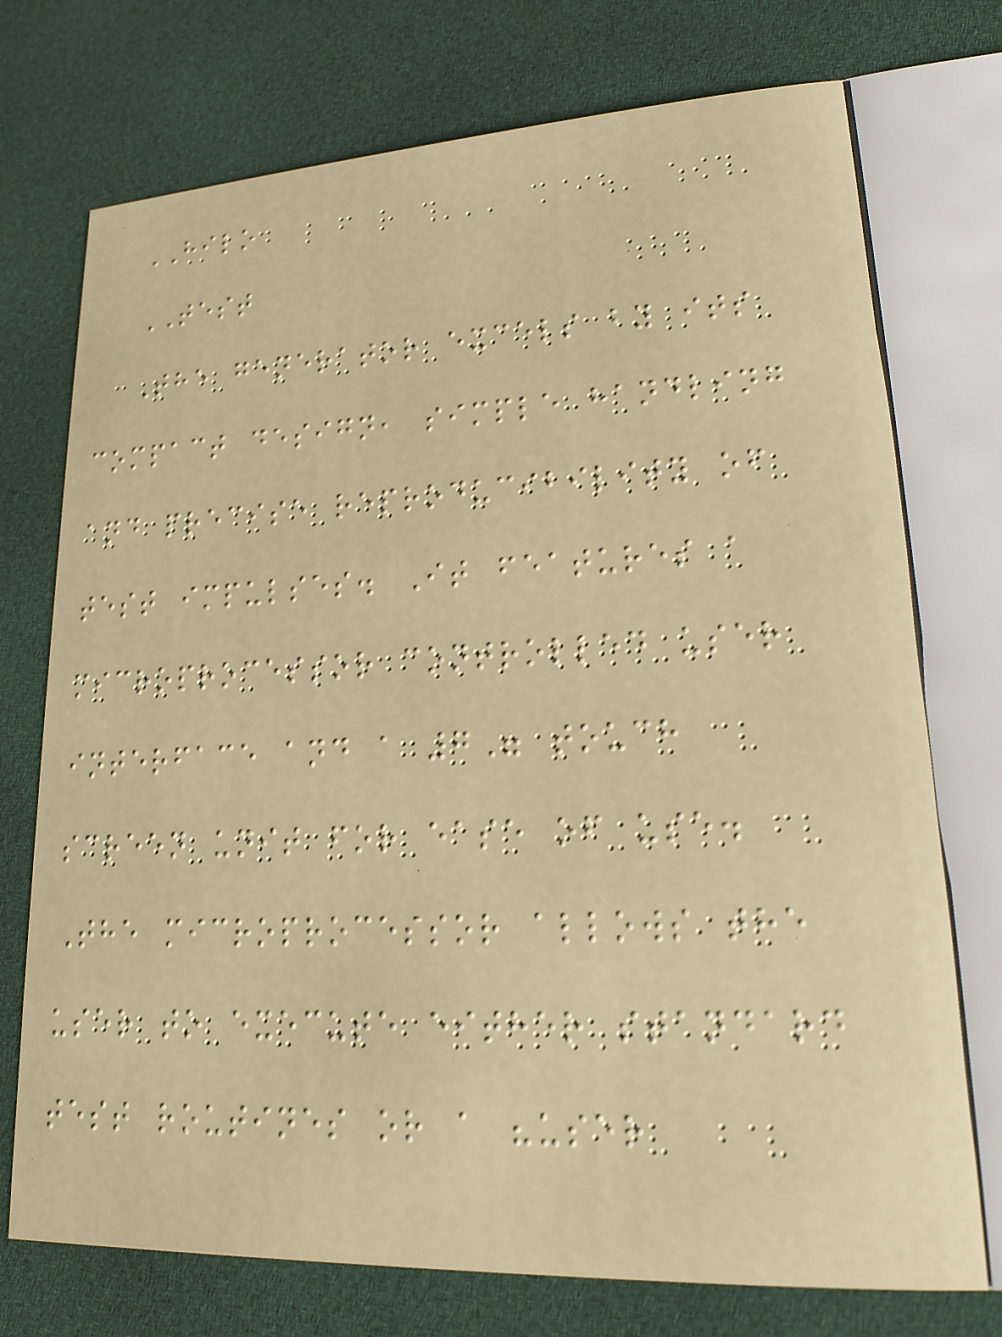HILO
TEST
The generator excels by its
compact design, simple handling
and precise reproducibility of
test impulses. It features a
microprocessor controlled user
interface and a 7" touch
screen unit for ease of use.
The microprocessor allows the
user to execute either standard
test routines or a "user
